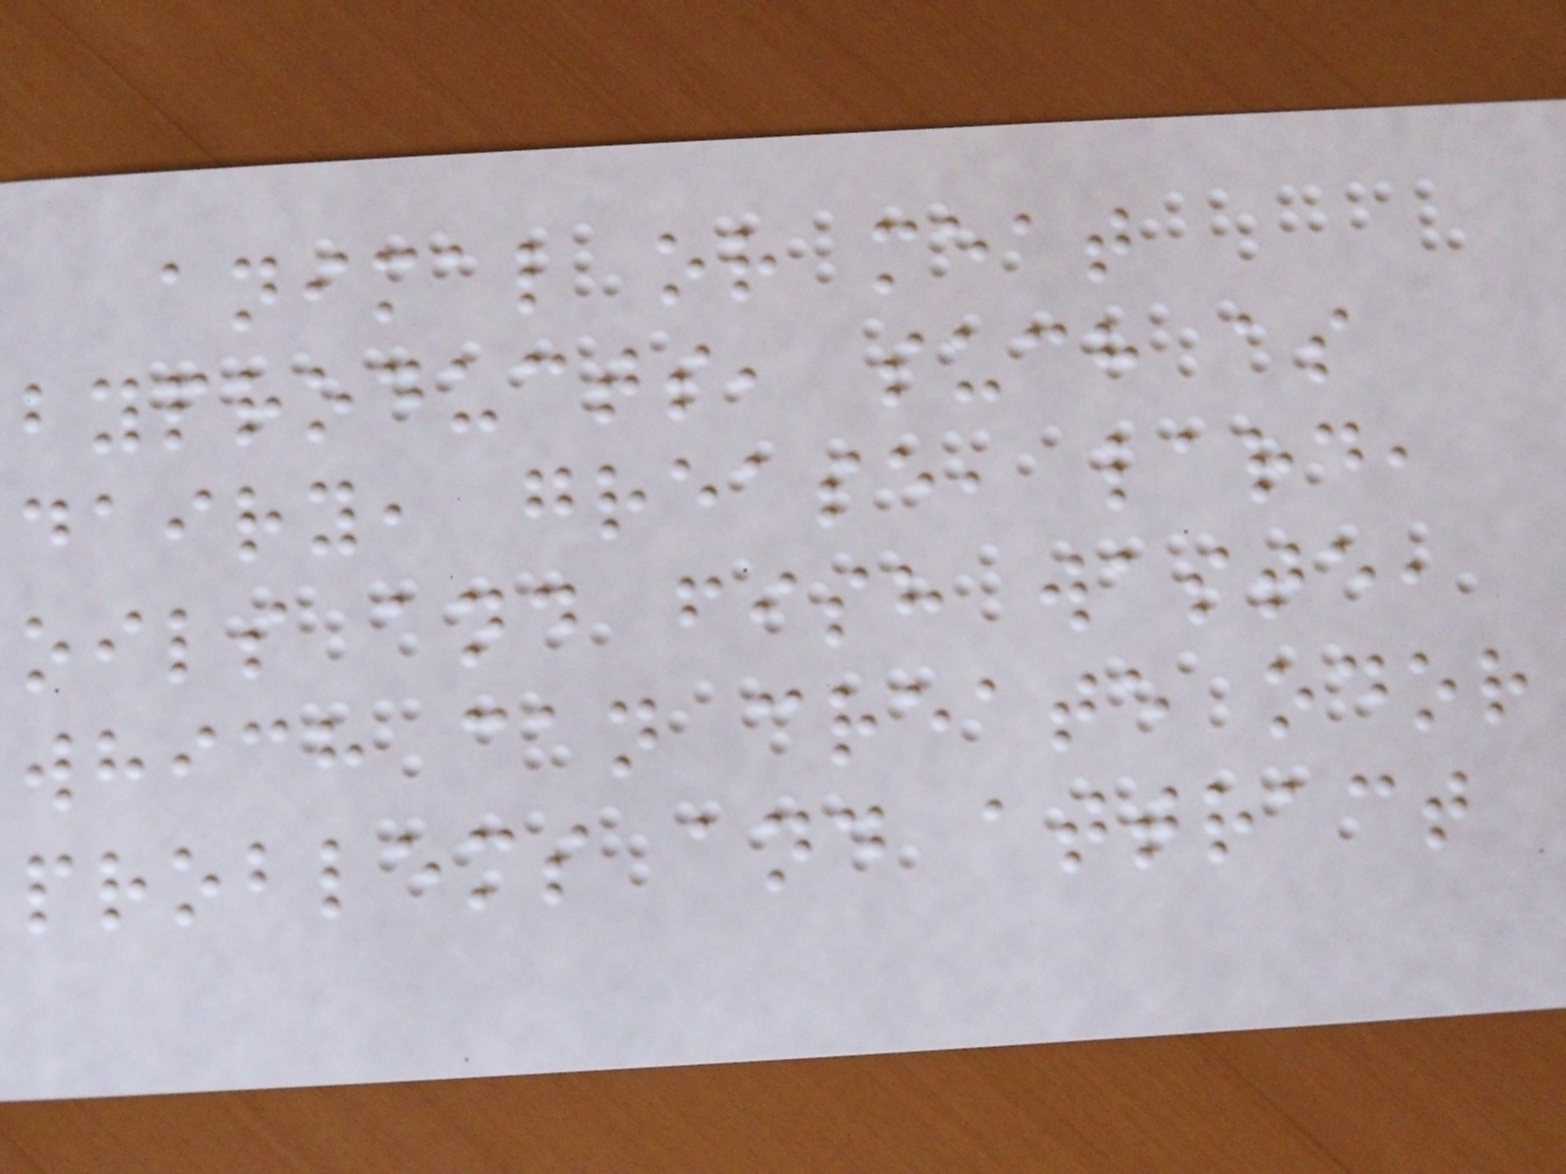animal or meat
byproducts, such as
dairy, grease, lard,
oils and fish waste,
which can create odor
problems and attract
